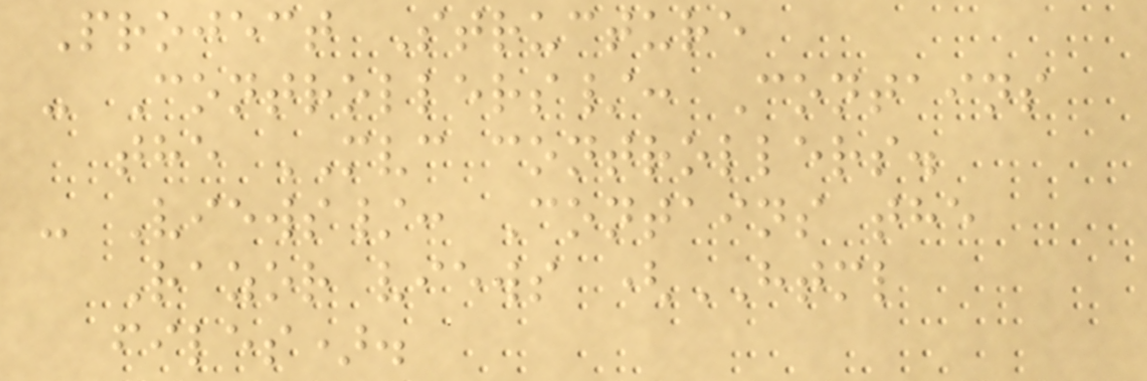Project Structure
- Controllers/: Contains
the MVC controllers.
- Views/: Contains the
Razor views (HTML
files).
